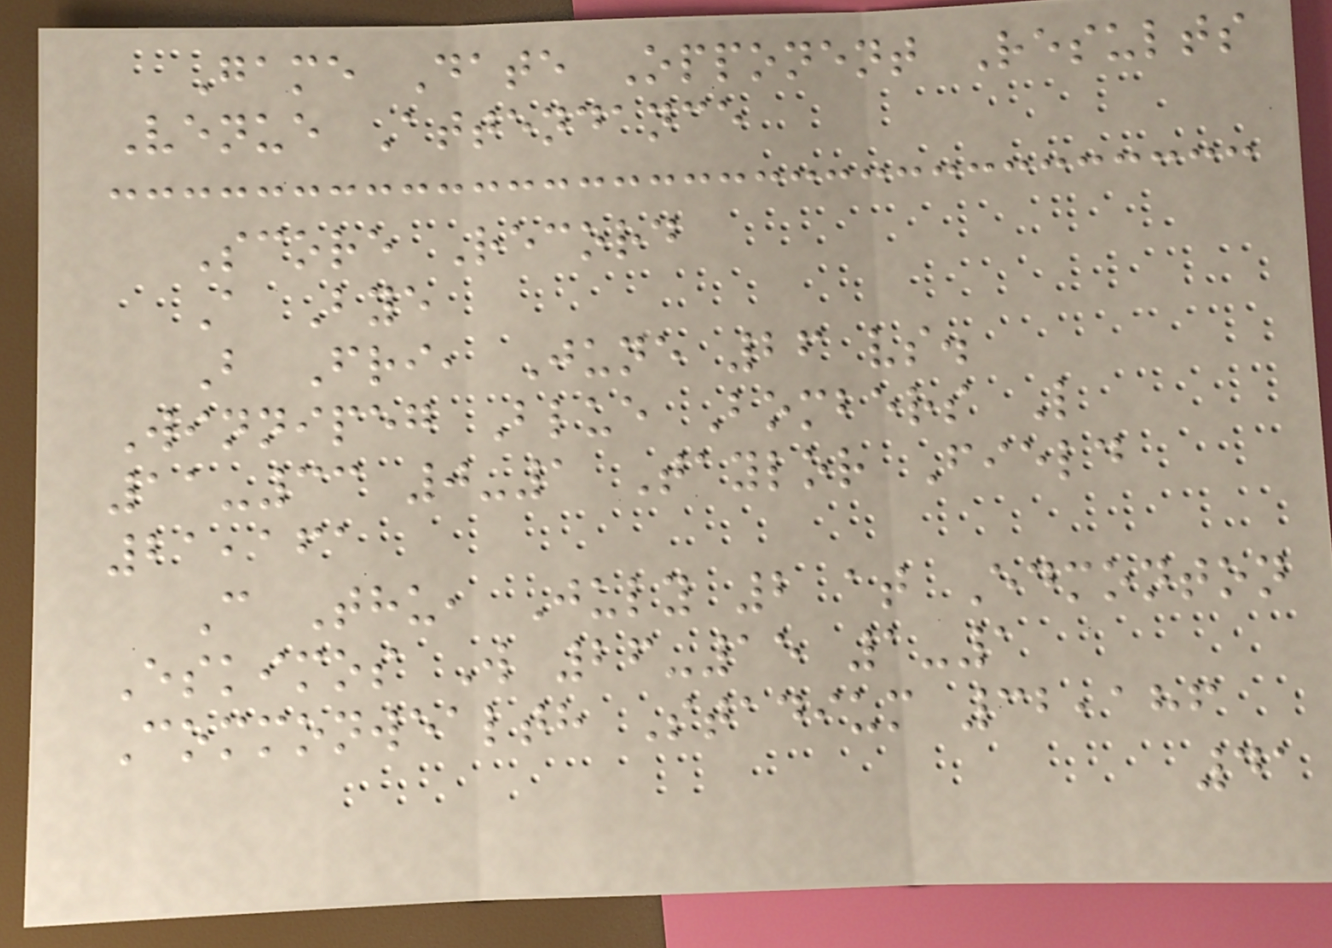Game Date Opponent Results
Venue Attendance
Score Record
A Bye
B Fri, June 26 vs.
Winnipeg Blue Bombers L
11-33 0-1 Taylor Field
21,161
C Thu, July 2 at Edmonton
Eskimos W 26-15 1-1
Commonwealth Stadium 32,186
41
